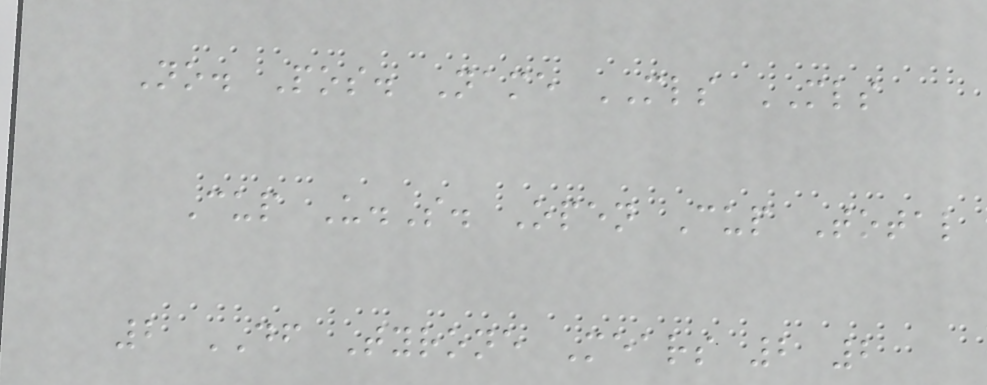No. Pos. Name MLS MLS
Cup U.S. Open Cup Total
2 DF Tyrone Mears 2 2
